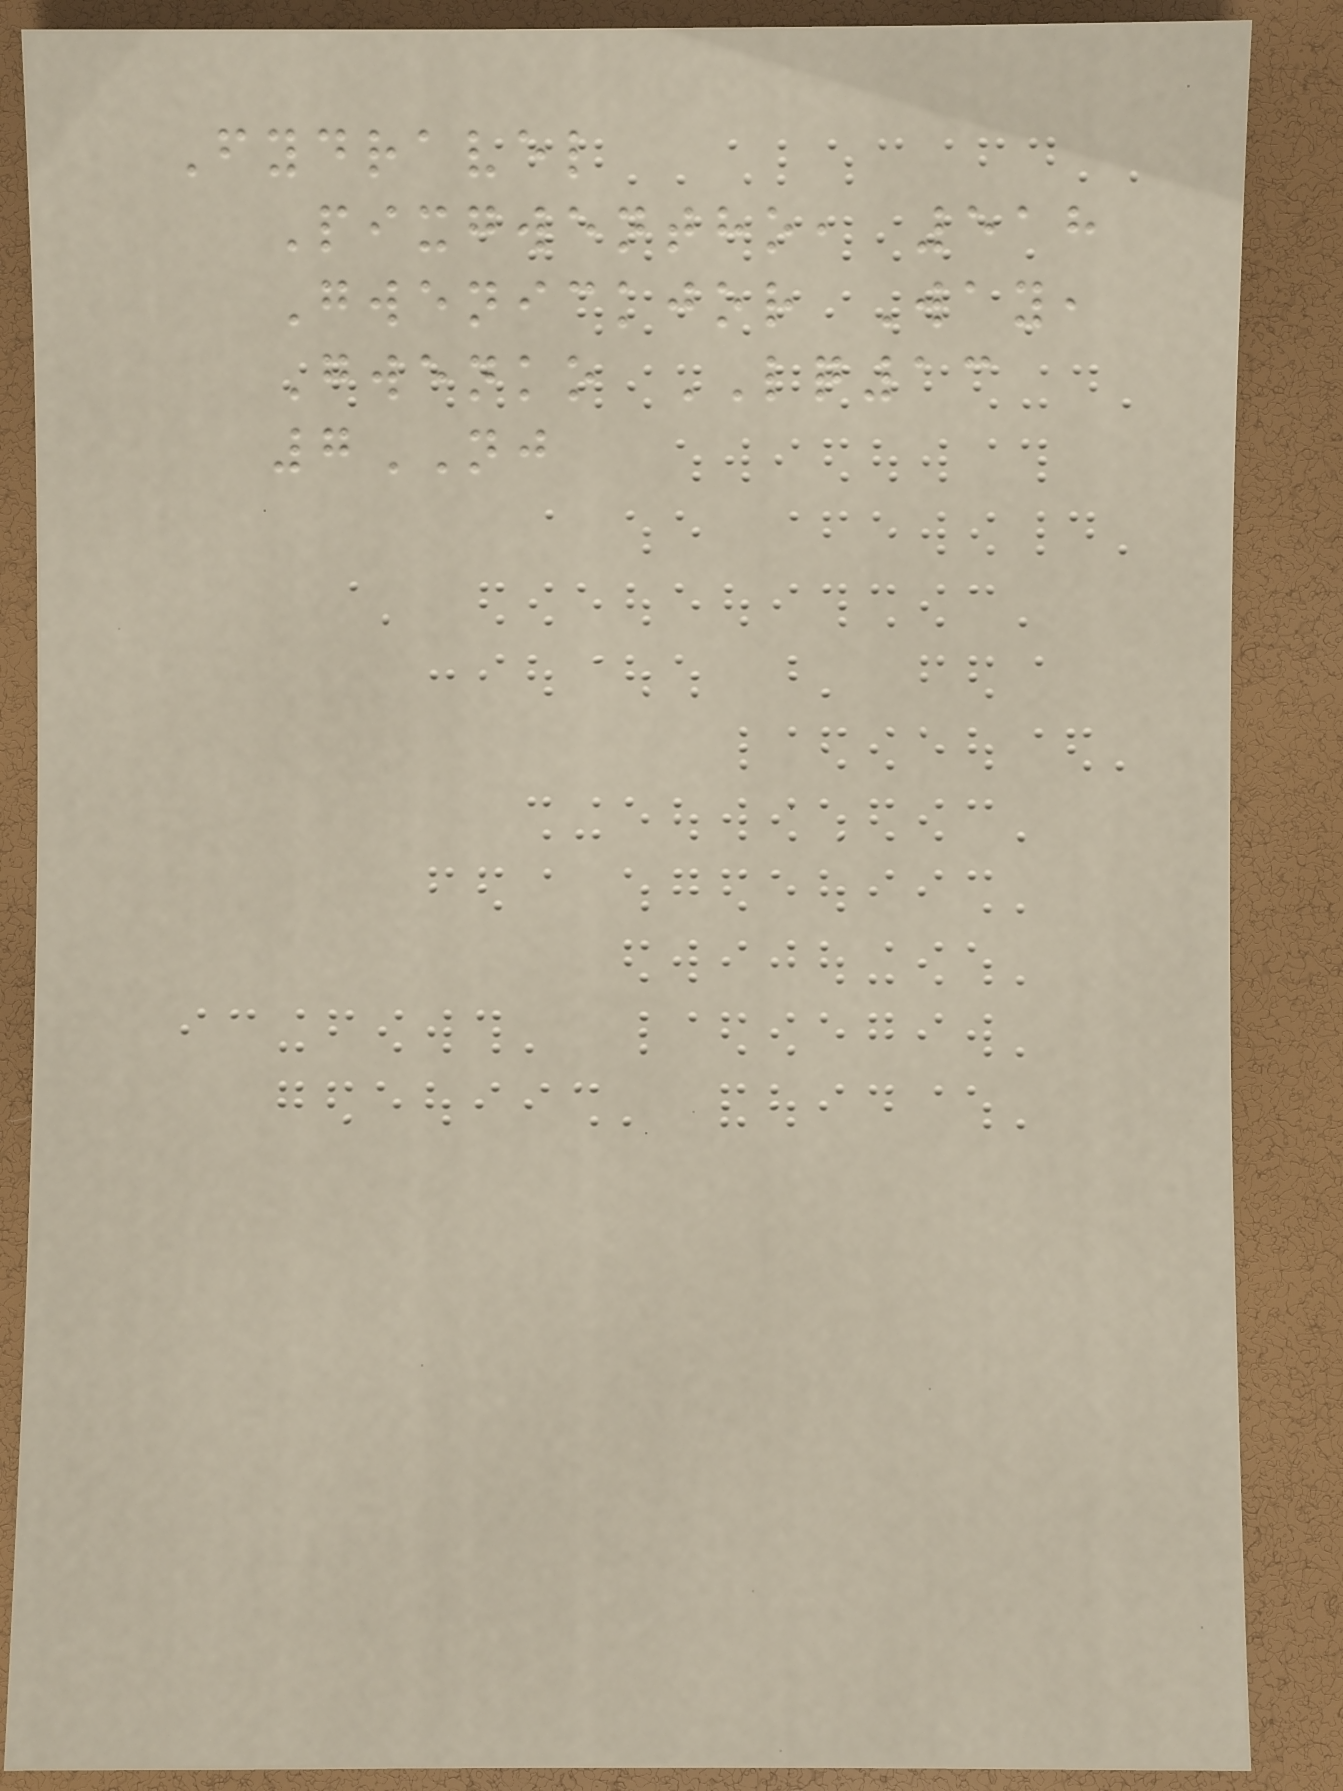Fydravel
Pixgwentho, 518
Gwenickjor Way,
Gwenko LQ13
7NJ
